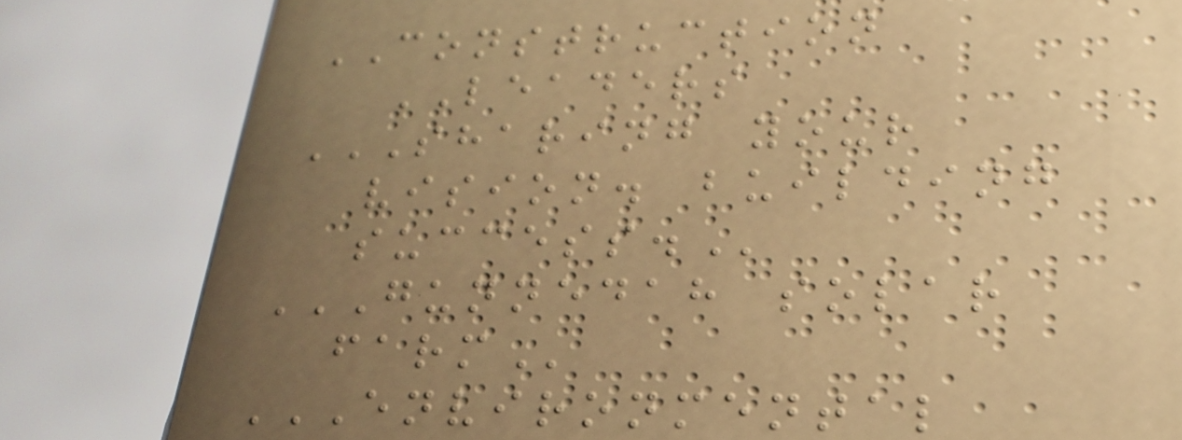CONSTRUCTION
LEADERS
SHARING YOUR
VISION. BUILDING
SUCCESS.
GUNNEDAH SOLAR
FARM
ENVIRONMENTAL
